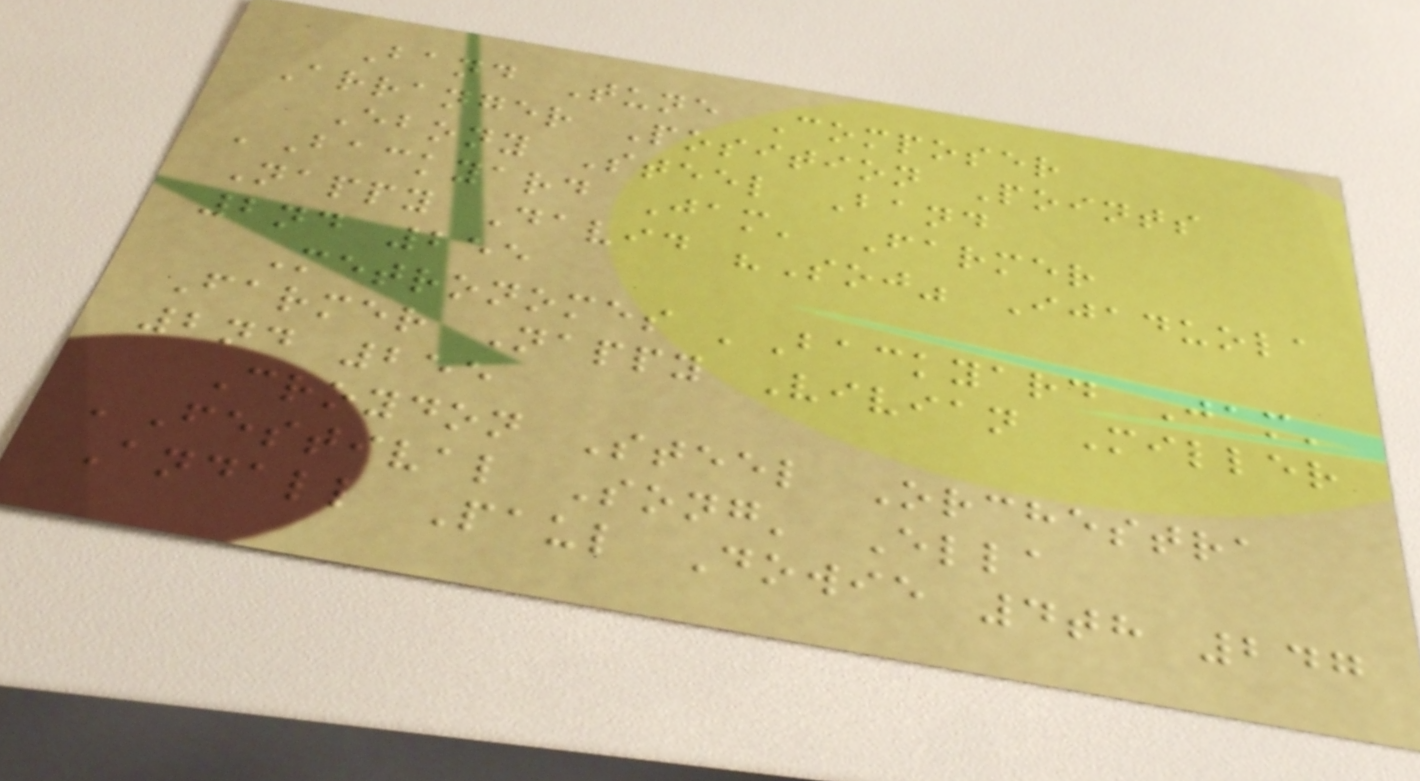Band Tune Composer
Arranger Position Points
Ebony Steel Band
'Backyard Jam' Farmer
Nappy David "Soj" Ijaduola
2nd 255
Metronomes 'Backyard Jam'
Farmer Nappy Vivian Miller
2nd 255
Croydon Steel Orchestra
'Festival Song' Ella
Andall Paul Dowie 4th 247
